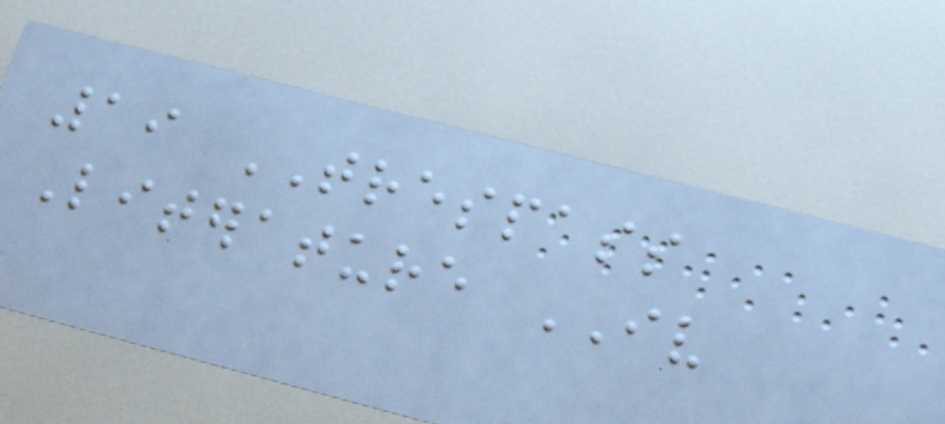19 TRESPASS
Literature IV
